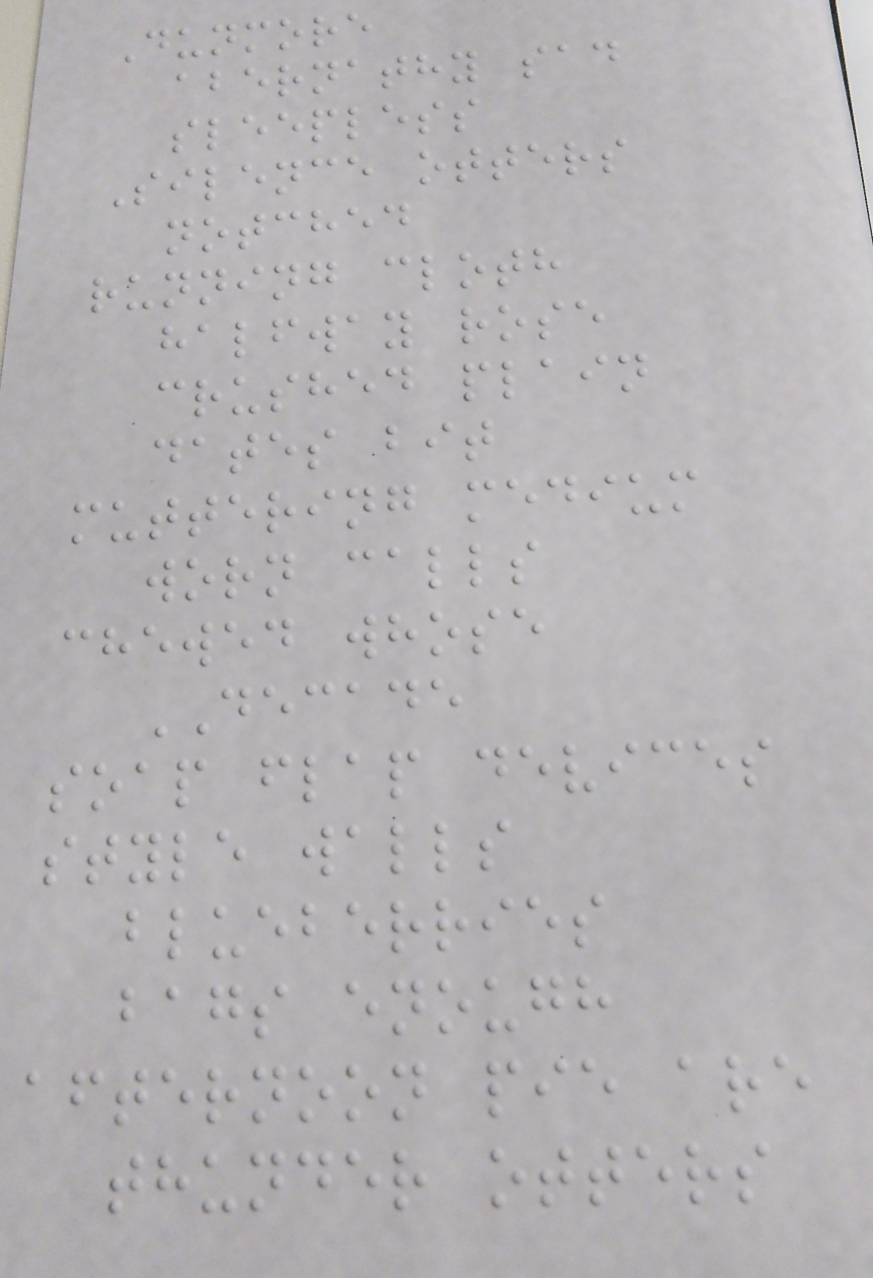Dunmore
abernathy sad
sleepless
Silence otters
notched
running cloth
halfway rose
crushed plain
dates bit
muttering medium
worn calls
chewed whose
DECADE
soap flap devices
style walls
blueberries
bags enough
afternoon pie are
thunder otters
